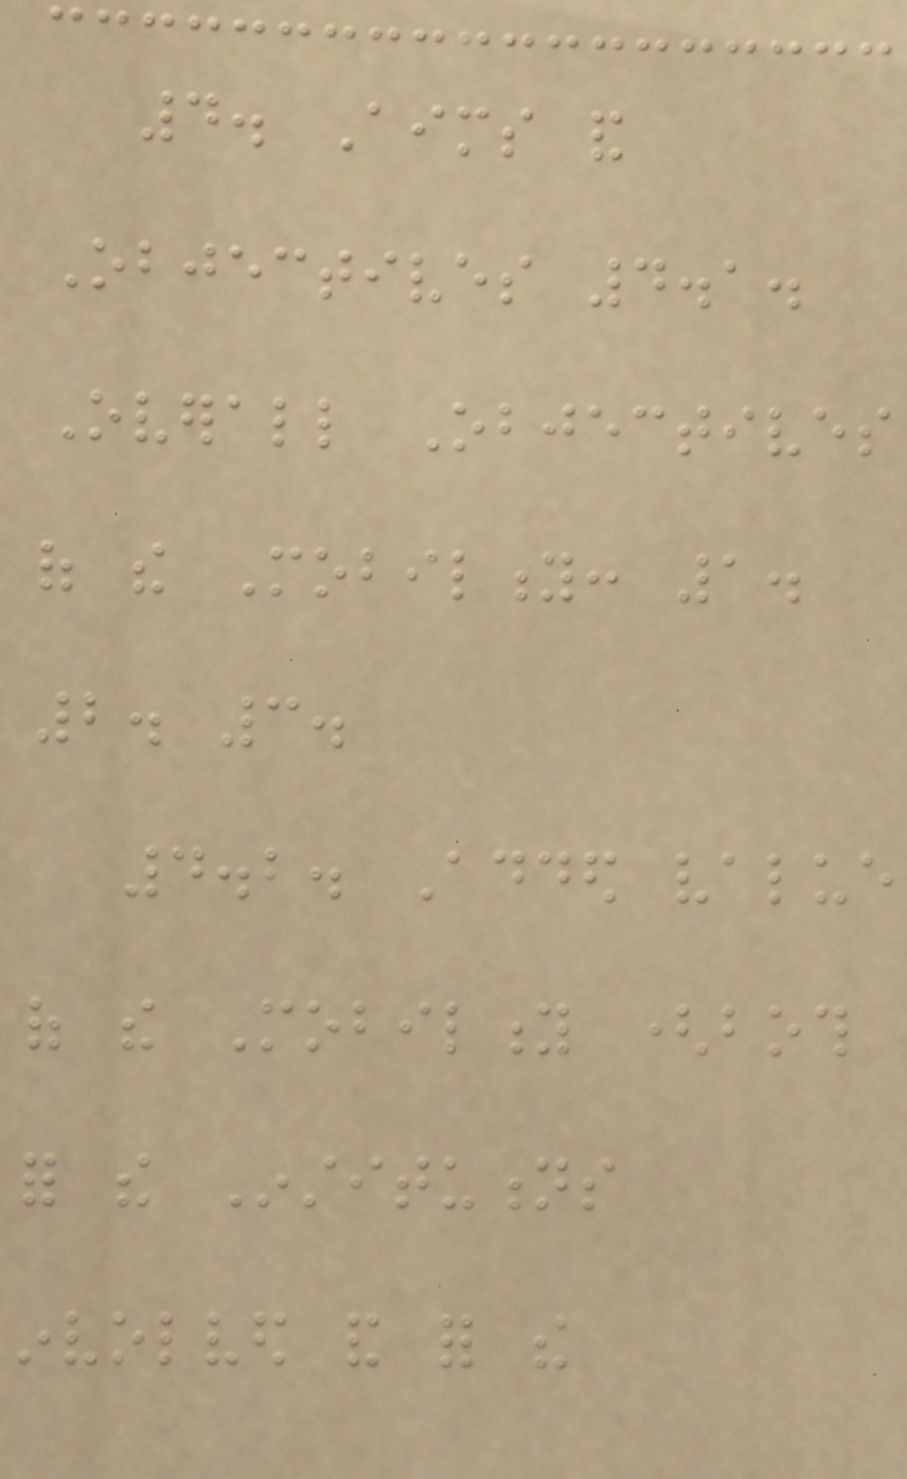4. Aims and
Objectives 4.1.
Overall Objectives
of the Mobility: 1.
2. 3.
4.2. Added value
of the Mobility (both
for the Institutions
involved and for the
